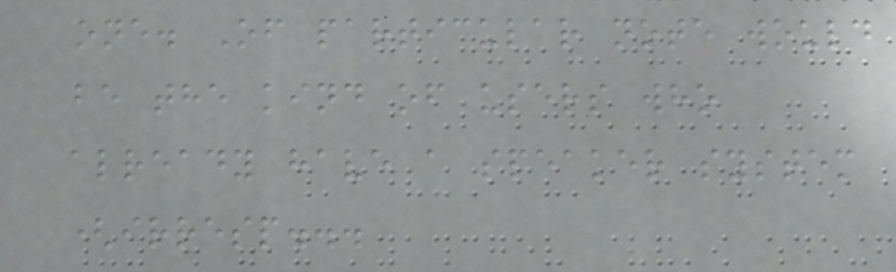one. Of particular note would
be the kind of users who
already have a speaker system
(irresp...
